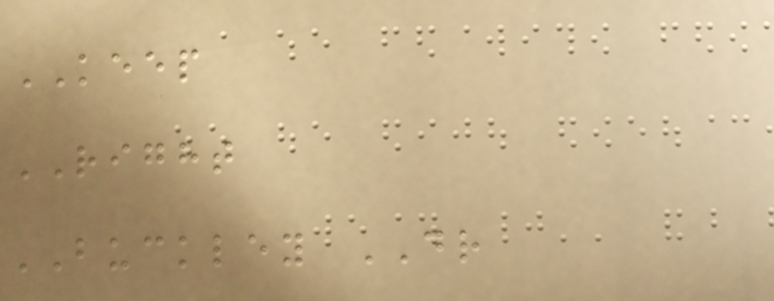KEEP
RIGHT
BUCKLEY DR
